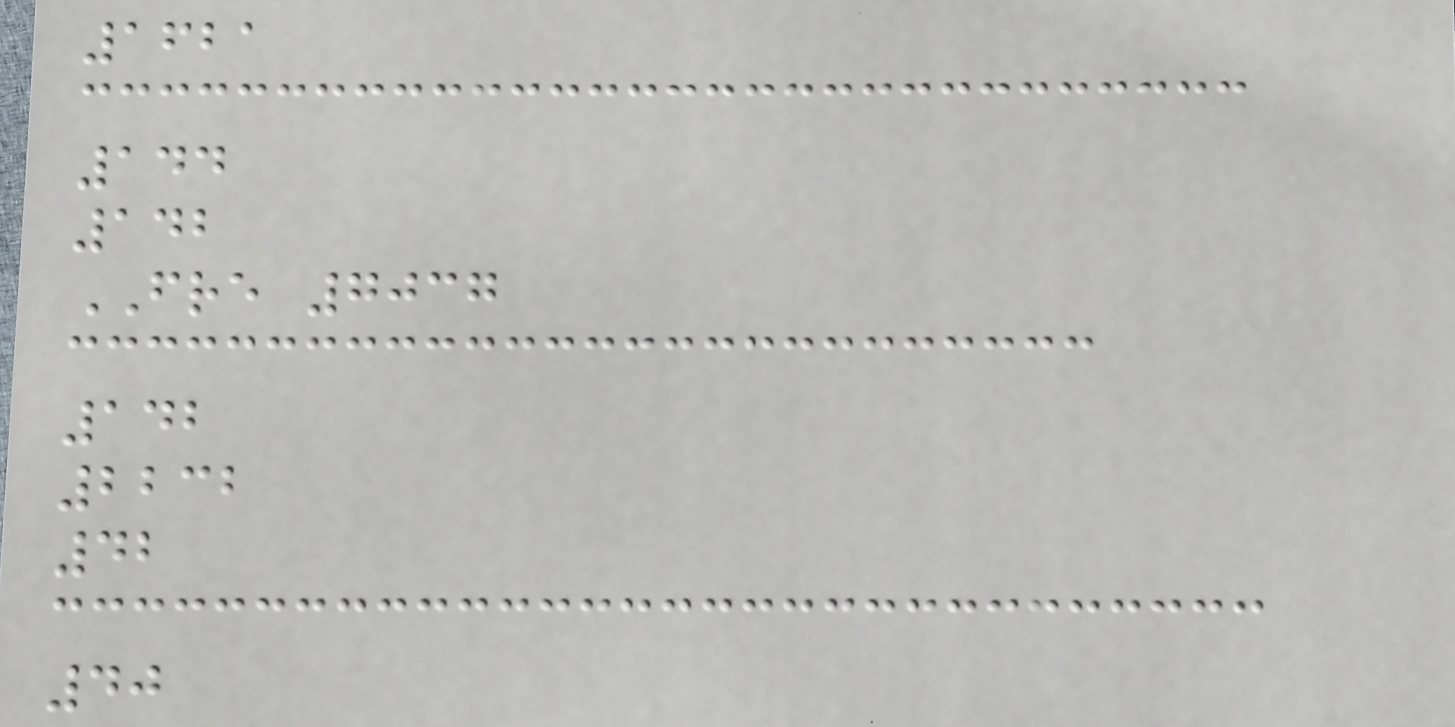1621
144
142
FRE 7037
142
2232
42
40
